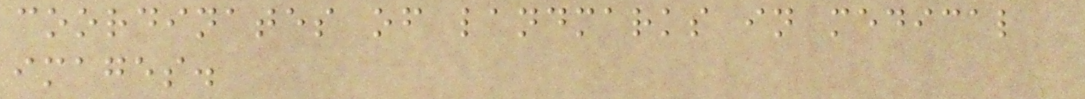coordinates of landmarks in medical
images.
